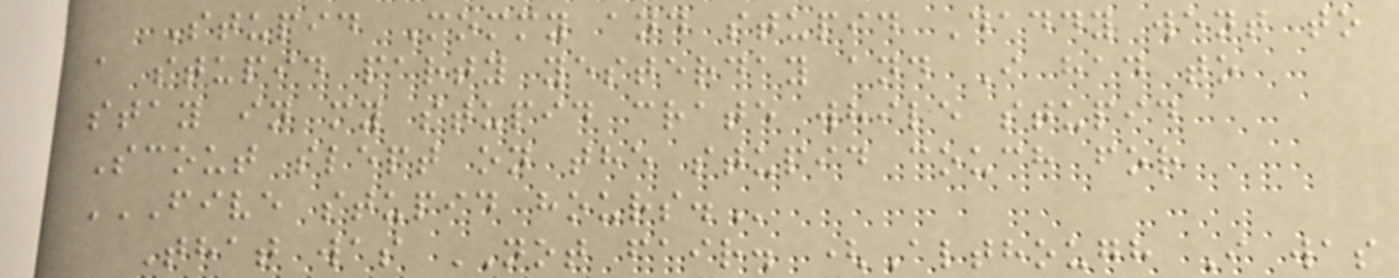Stupid Mommy and stupid Daddy went to
a stupid party yesterday and I had to
stay in my stupid crate while stupid
Scout slept on the stupid couch for
FIVE STUPID HOURS.
That was NOT fair. (Although I was
